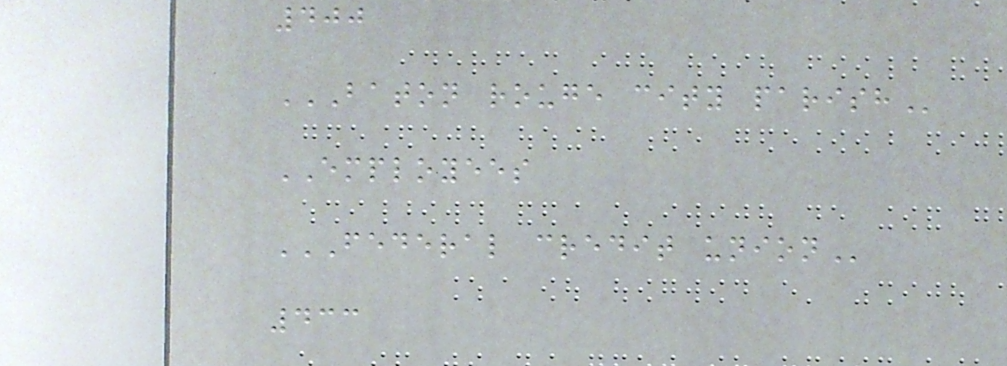400
BATON ROUGE CITY PARISH
EMPLOYEES
FEDERAL CREDIT UNION
433
